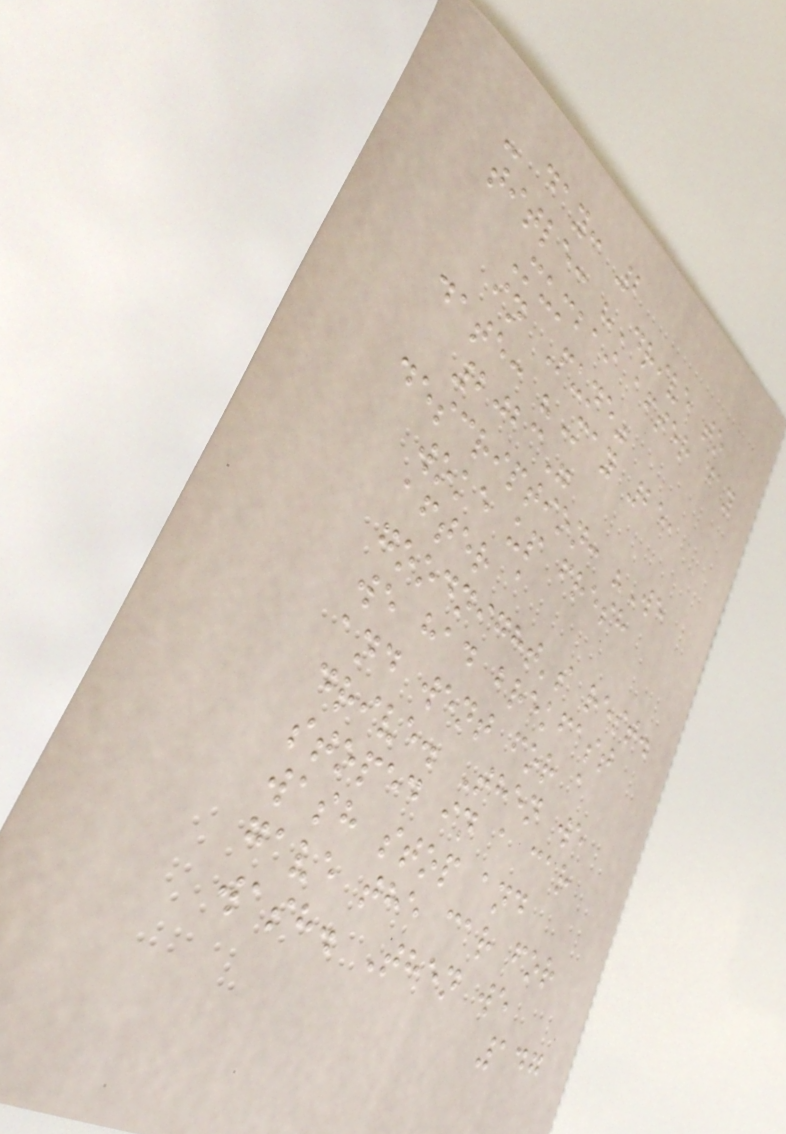- day: 2
title: "Drive to
Mumbai after day
in Pune"
date: "May 25,
2023"
description: "We
woke up fresh
after a
goodnight's rest.
we had brekfast
and went for a
drive. Then we
stoped in a car
wash stop and
gave the car for
wash. Then we
147
